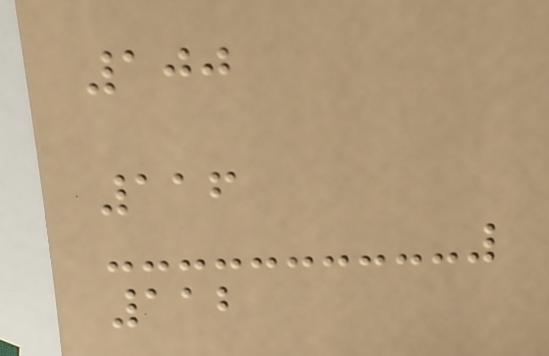100
116
112
